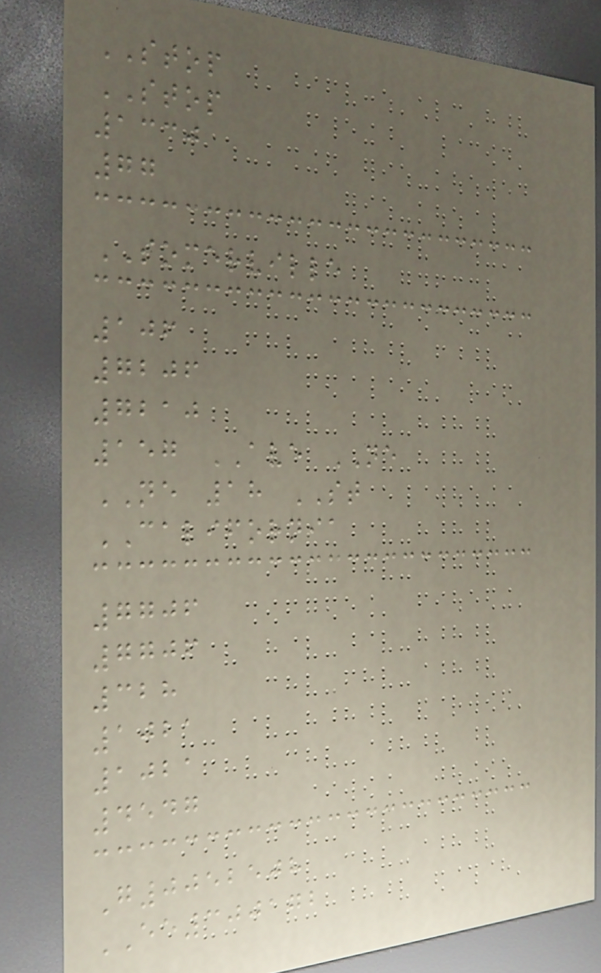STOP
STOP
1330
77
SOMERVILLE
106
7206
7210
157 AVE NE
NE 18 ST
CALIFORNIA
7706
7706
328
1021
1021
4547
G0052508
EE300172
